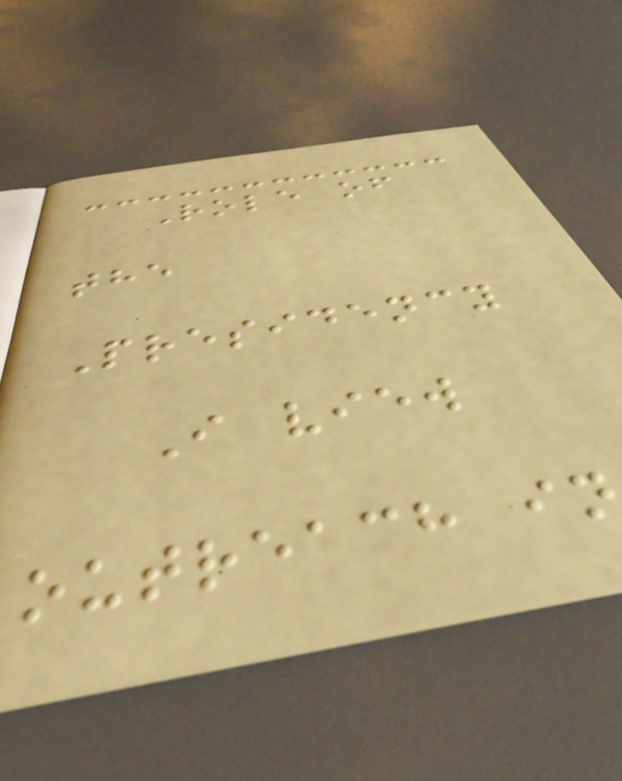Role of
the
Presidency
I view
outreach in
